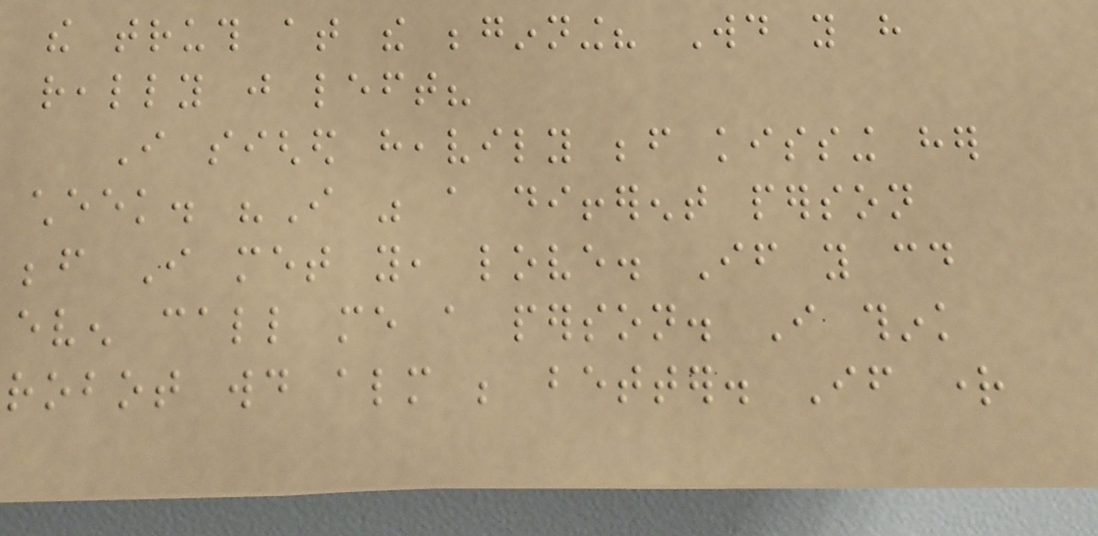the truth at the beginning? Would you have
really just left?
I sighed heavily before kissing her
cheek. "I was a different person
before I met you, love. If you could
even call me a person. I think
robot would almost be better. If right
